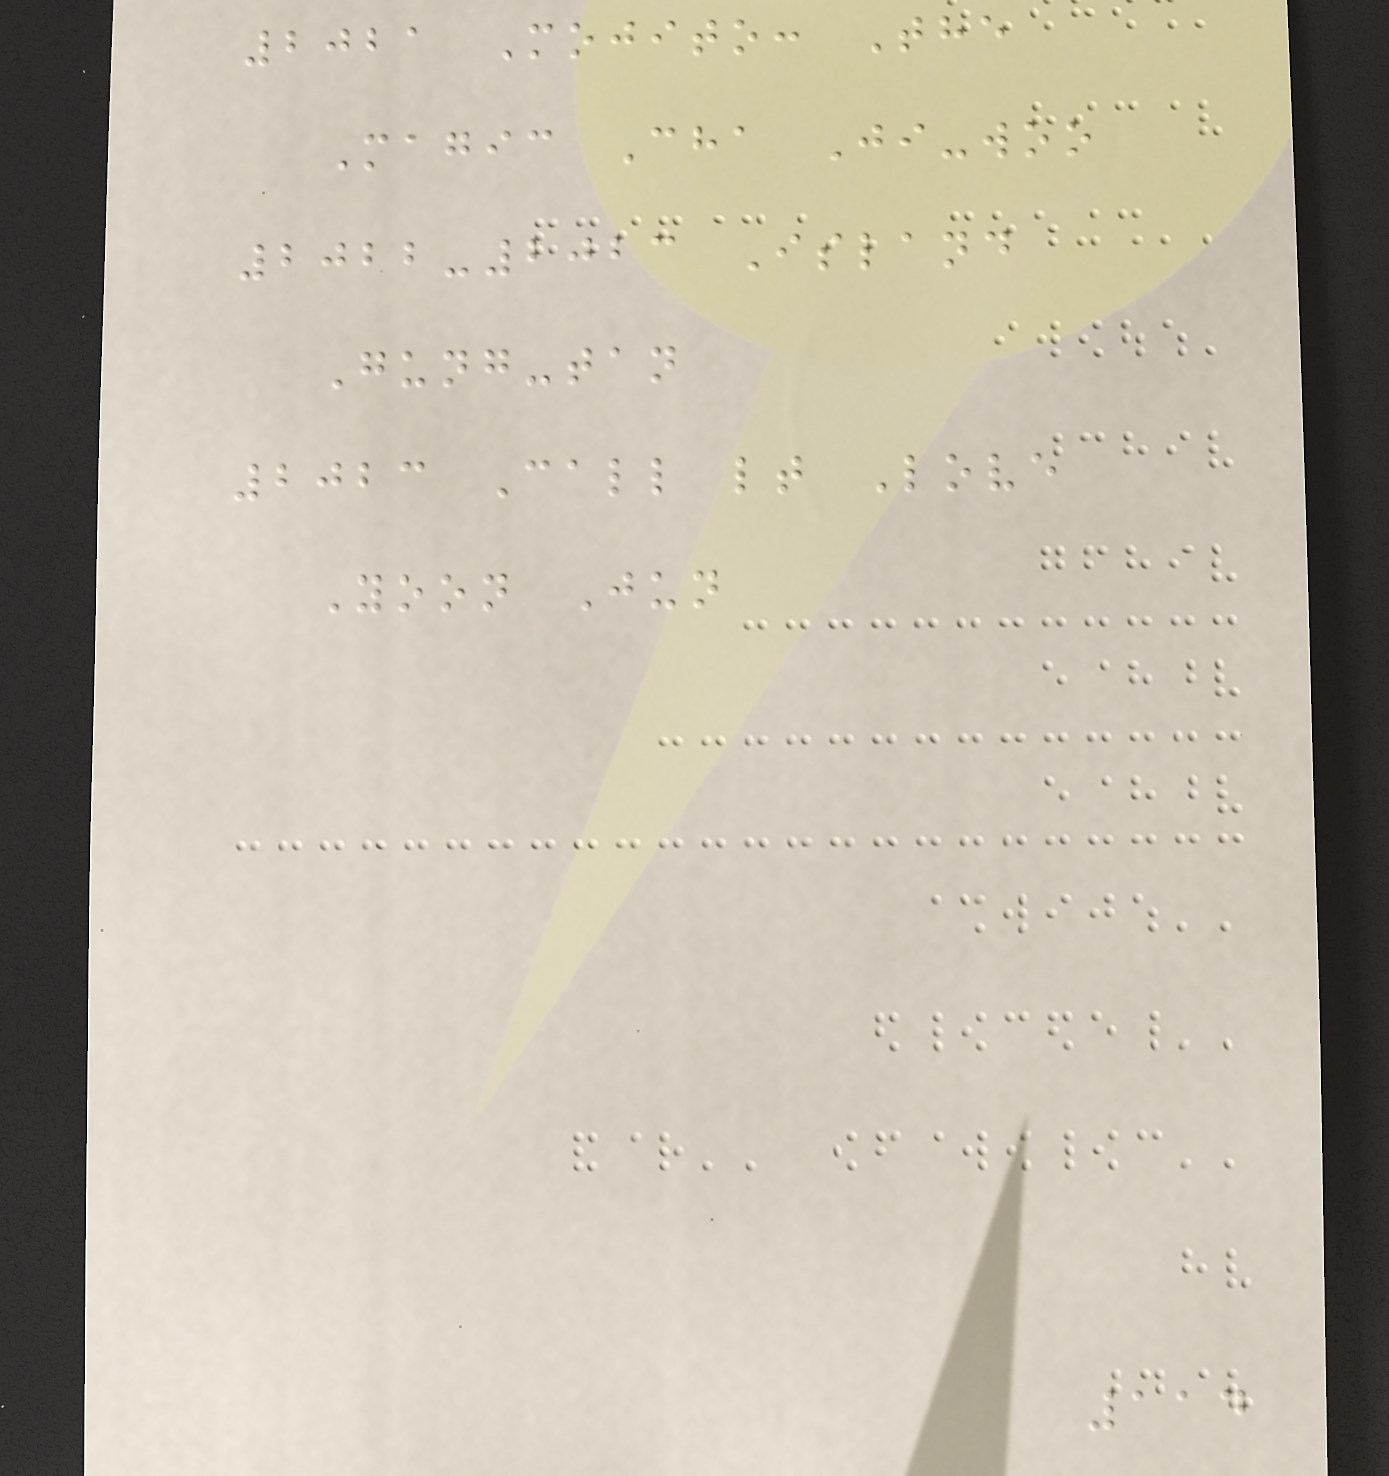2021 Mojito: The
Magic Cha Ji-woo
2022-2023 Island
Gung-tan
2023 Call lt Love
Yoon Jun
114
